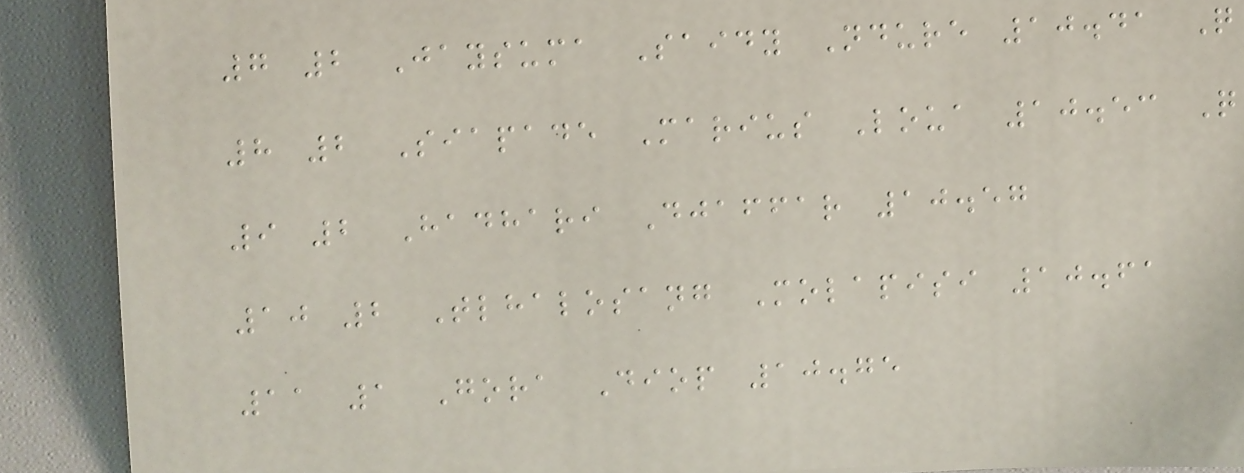7 2 Jaysuma Saidy Ndure 10.41 Q
8 2 Siapade Marius Loua 10.53 Q
9 2 Hadhari Djaffar 10.57
10 2 Tlhalosang Molapisi 10.61
11 1 Gora Diop 10.75
